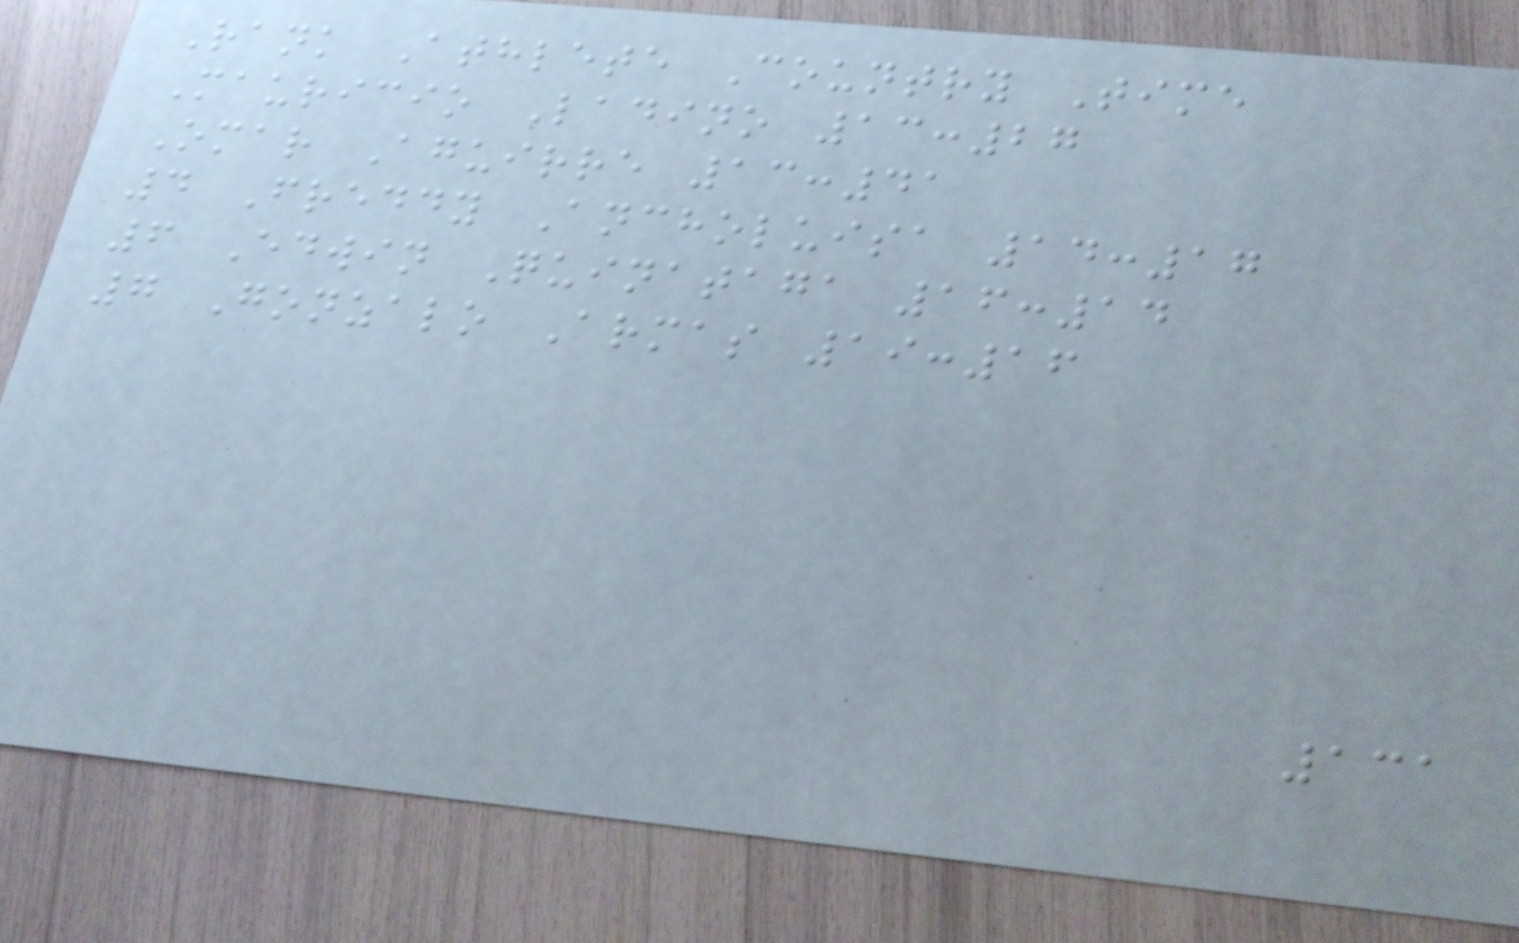Rank Athlete Country Time
Mauricio Ladino 13:27
Omar Aguirre 13:41
4 Freddy Ancholuisa 14:17
6 Edwin Quinataga 16:14
7 Gonzalo Armas 19:16
131
